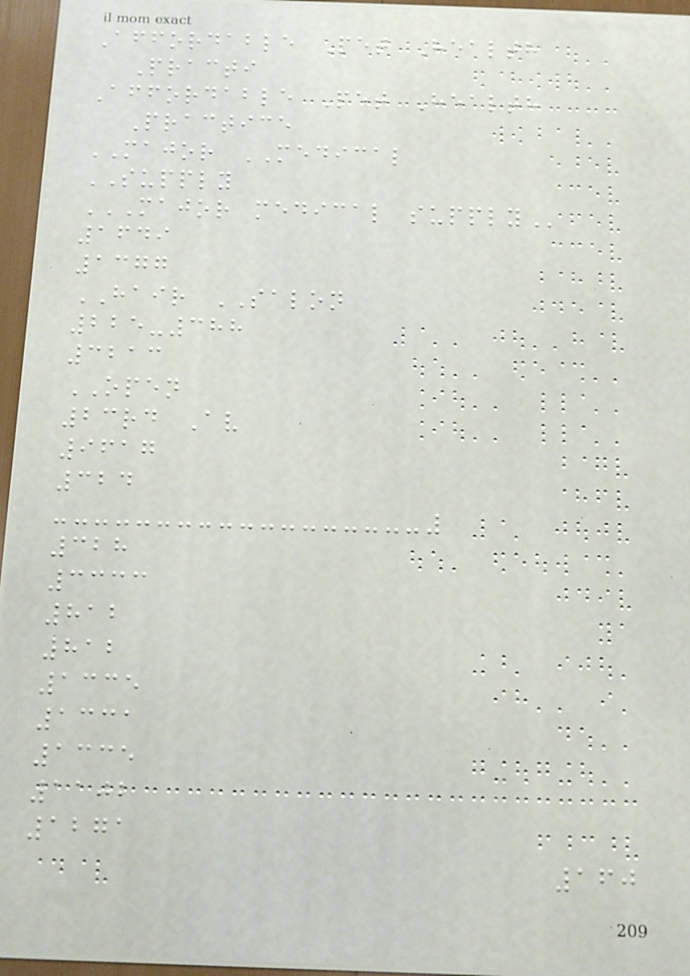Affordable Pet Health
Practi
Affordable Pet Health
Practice
MAJOR MEDICAL
SUPPLY
MAJOR MEDICAL SUPPLY
1649
1377
HAIR SALON
225-388
3213
OPEN
23rd Av
9617
324
328
3333
812
812
1335
1331
1335
1102
1271
160
